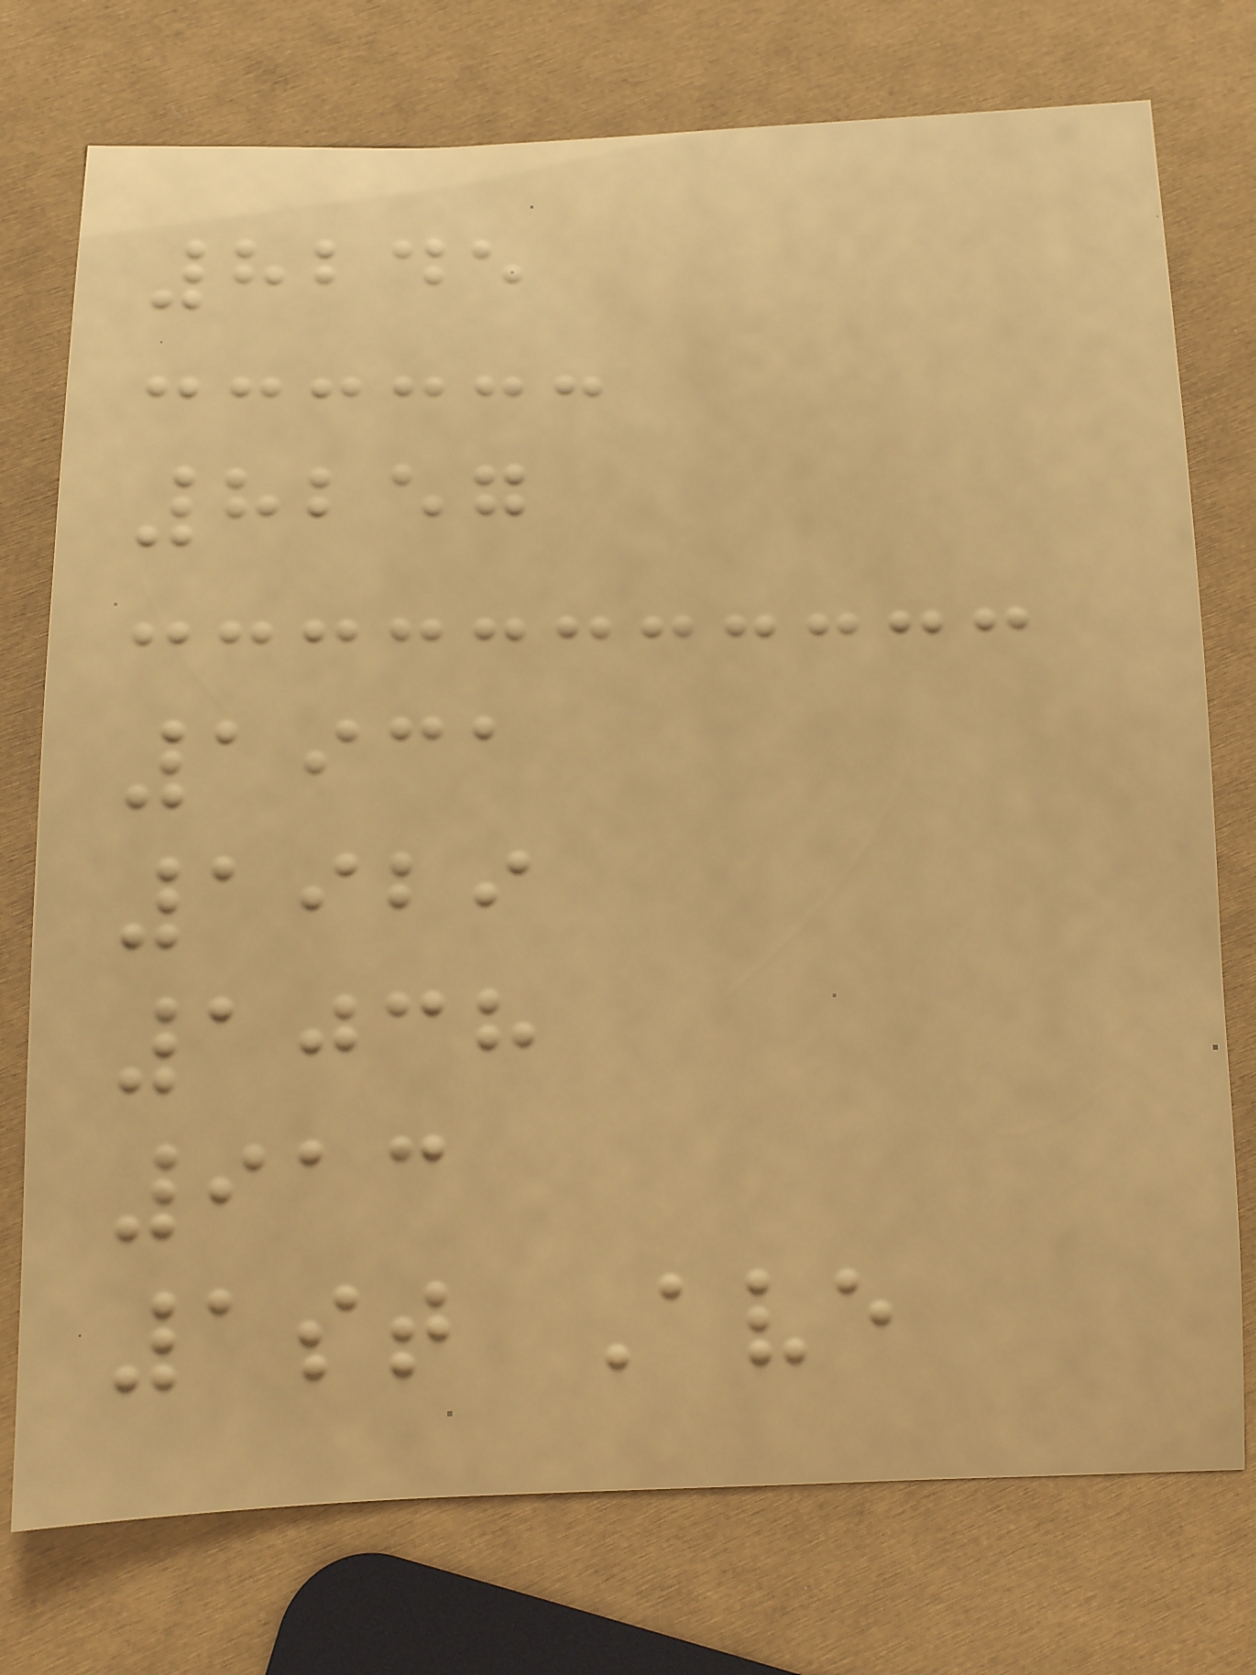8245
8257
1931
1929
1038
913
1st Ave
